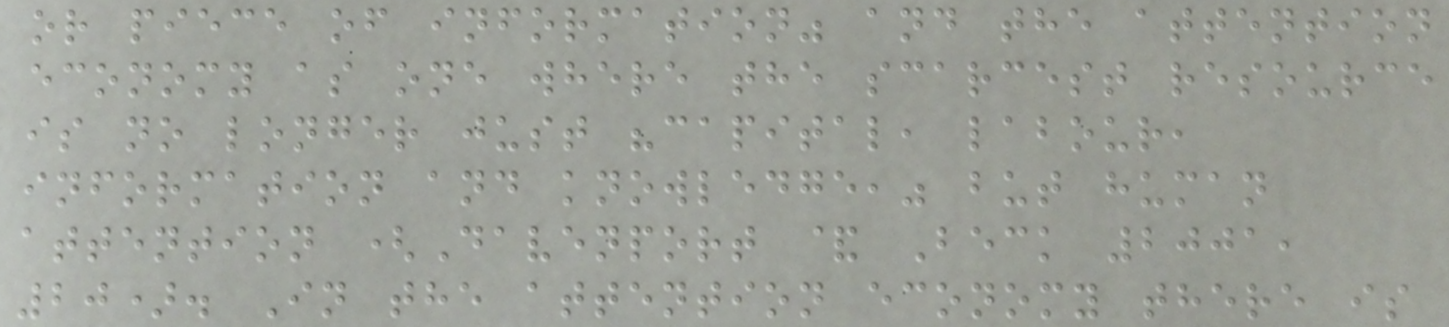or piece of information" and the attention
economy as one where the scarcest resource
is no longer just "capital, labour,
information and knowledge," but human
attention (Davenport & Beck 2001,
20). In the attention economy there is
